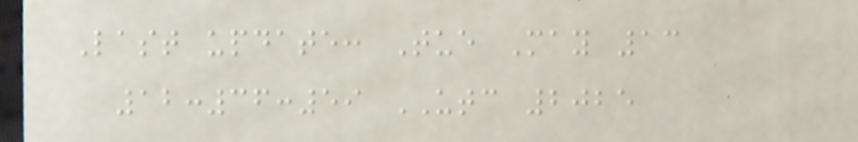Last update: Tue May 13
12:36:59 UTC 2025
